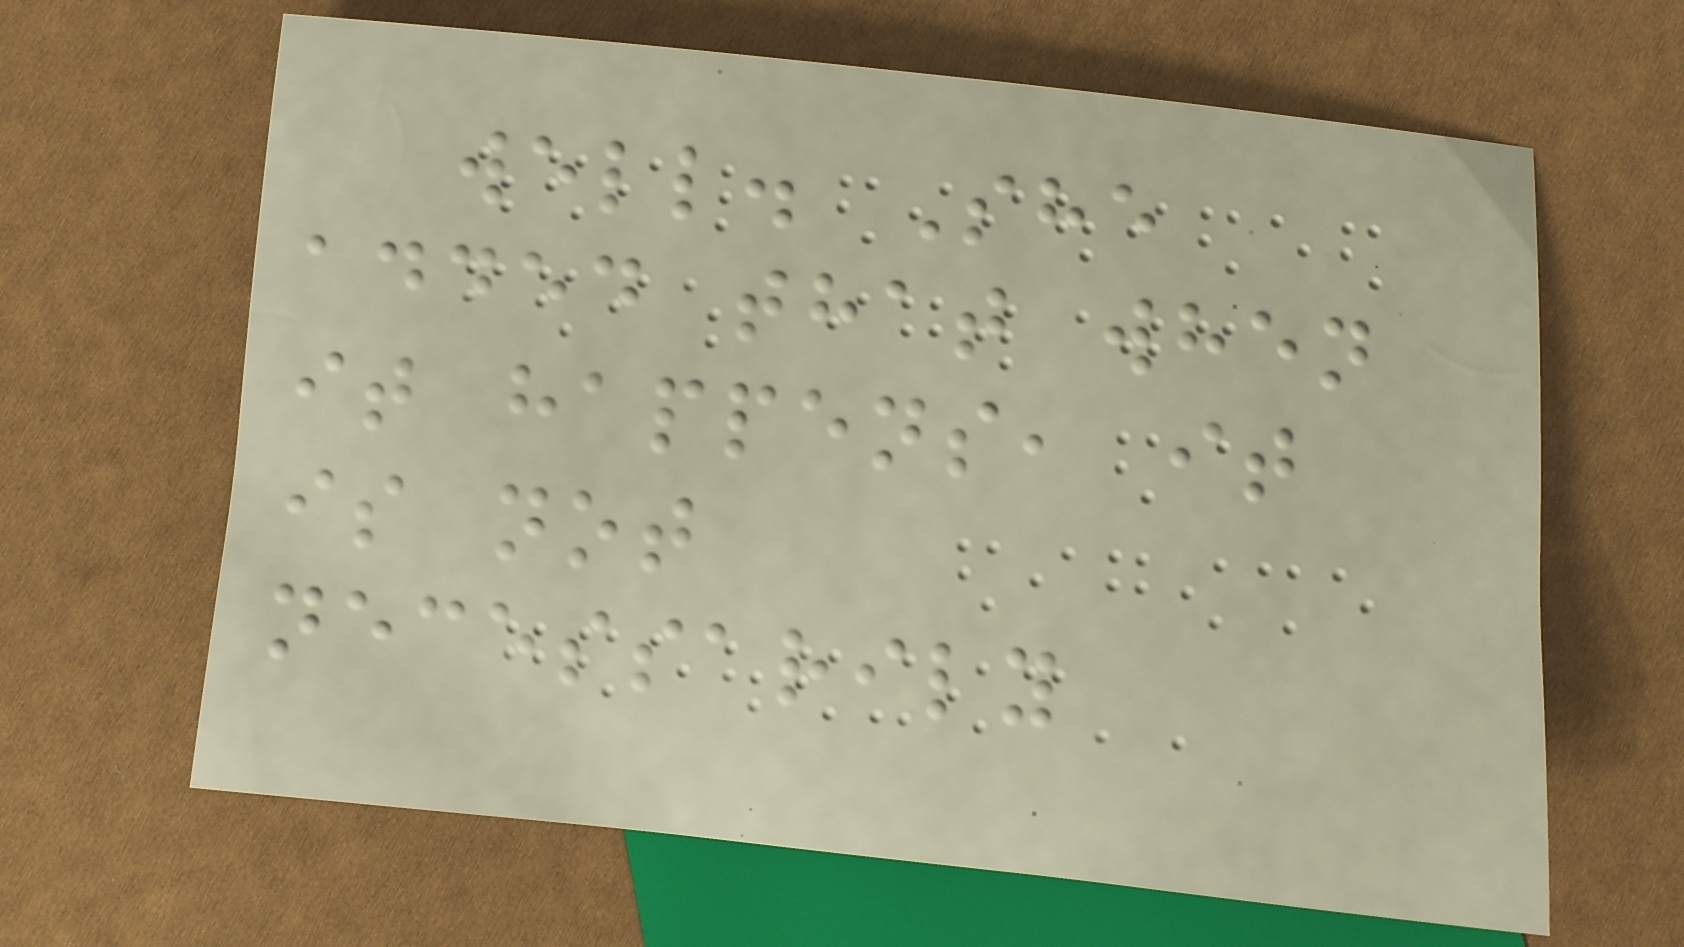well. She
added that when
it happens, it
is not
necessarily
